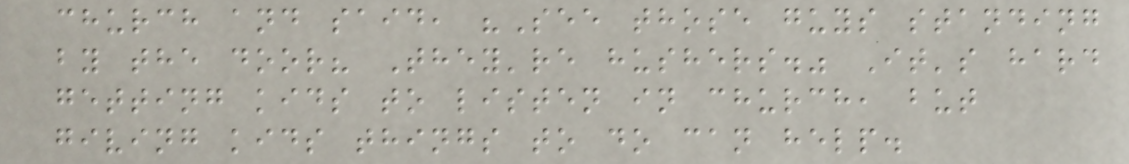church and said, "See those guys standing
by the door? They're hushers." It's hard
getting kids to listen in church, but
giving kids things to do can help.
